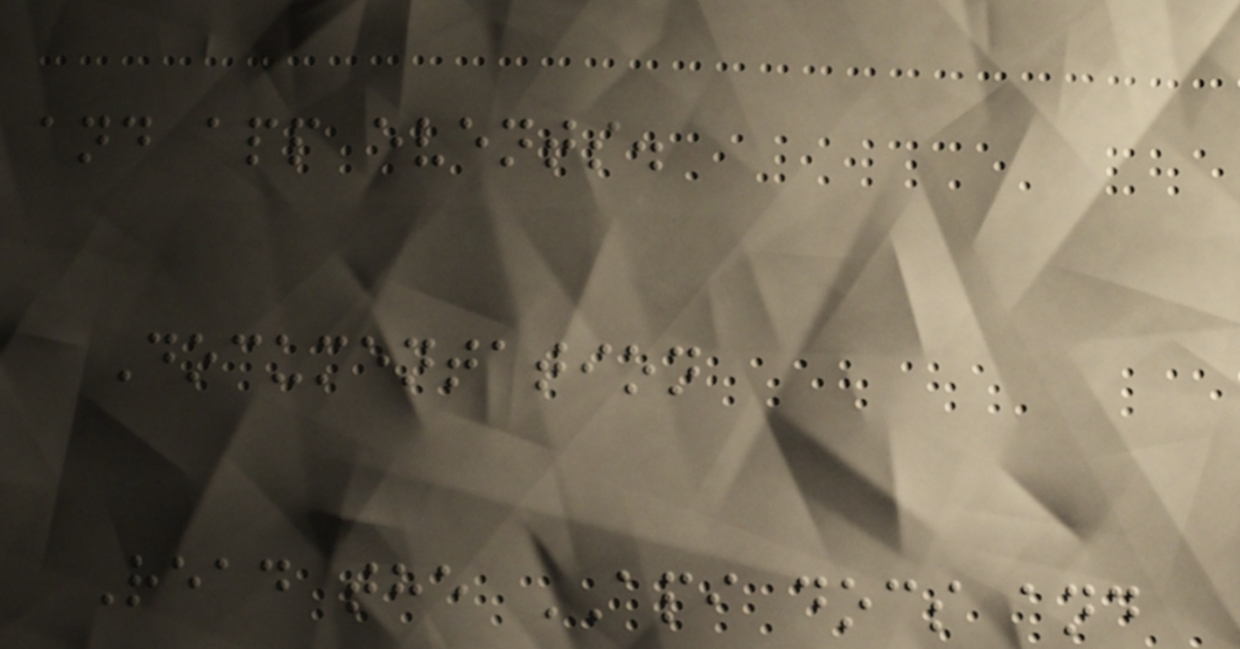and app events.
Documentation
Read the API docs and
